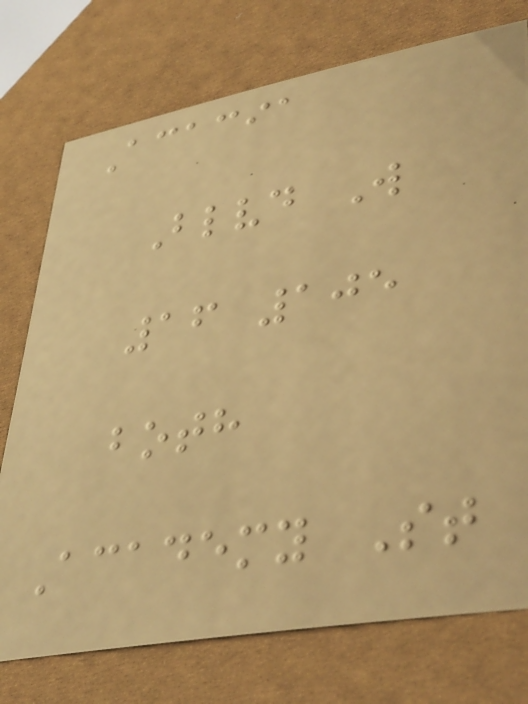Acacia
Blvd W
16 105
both
Academy St
